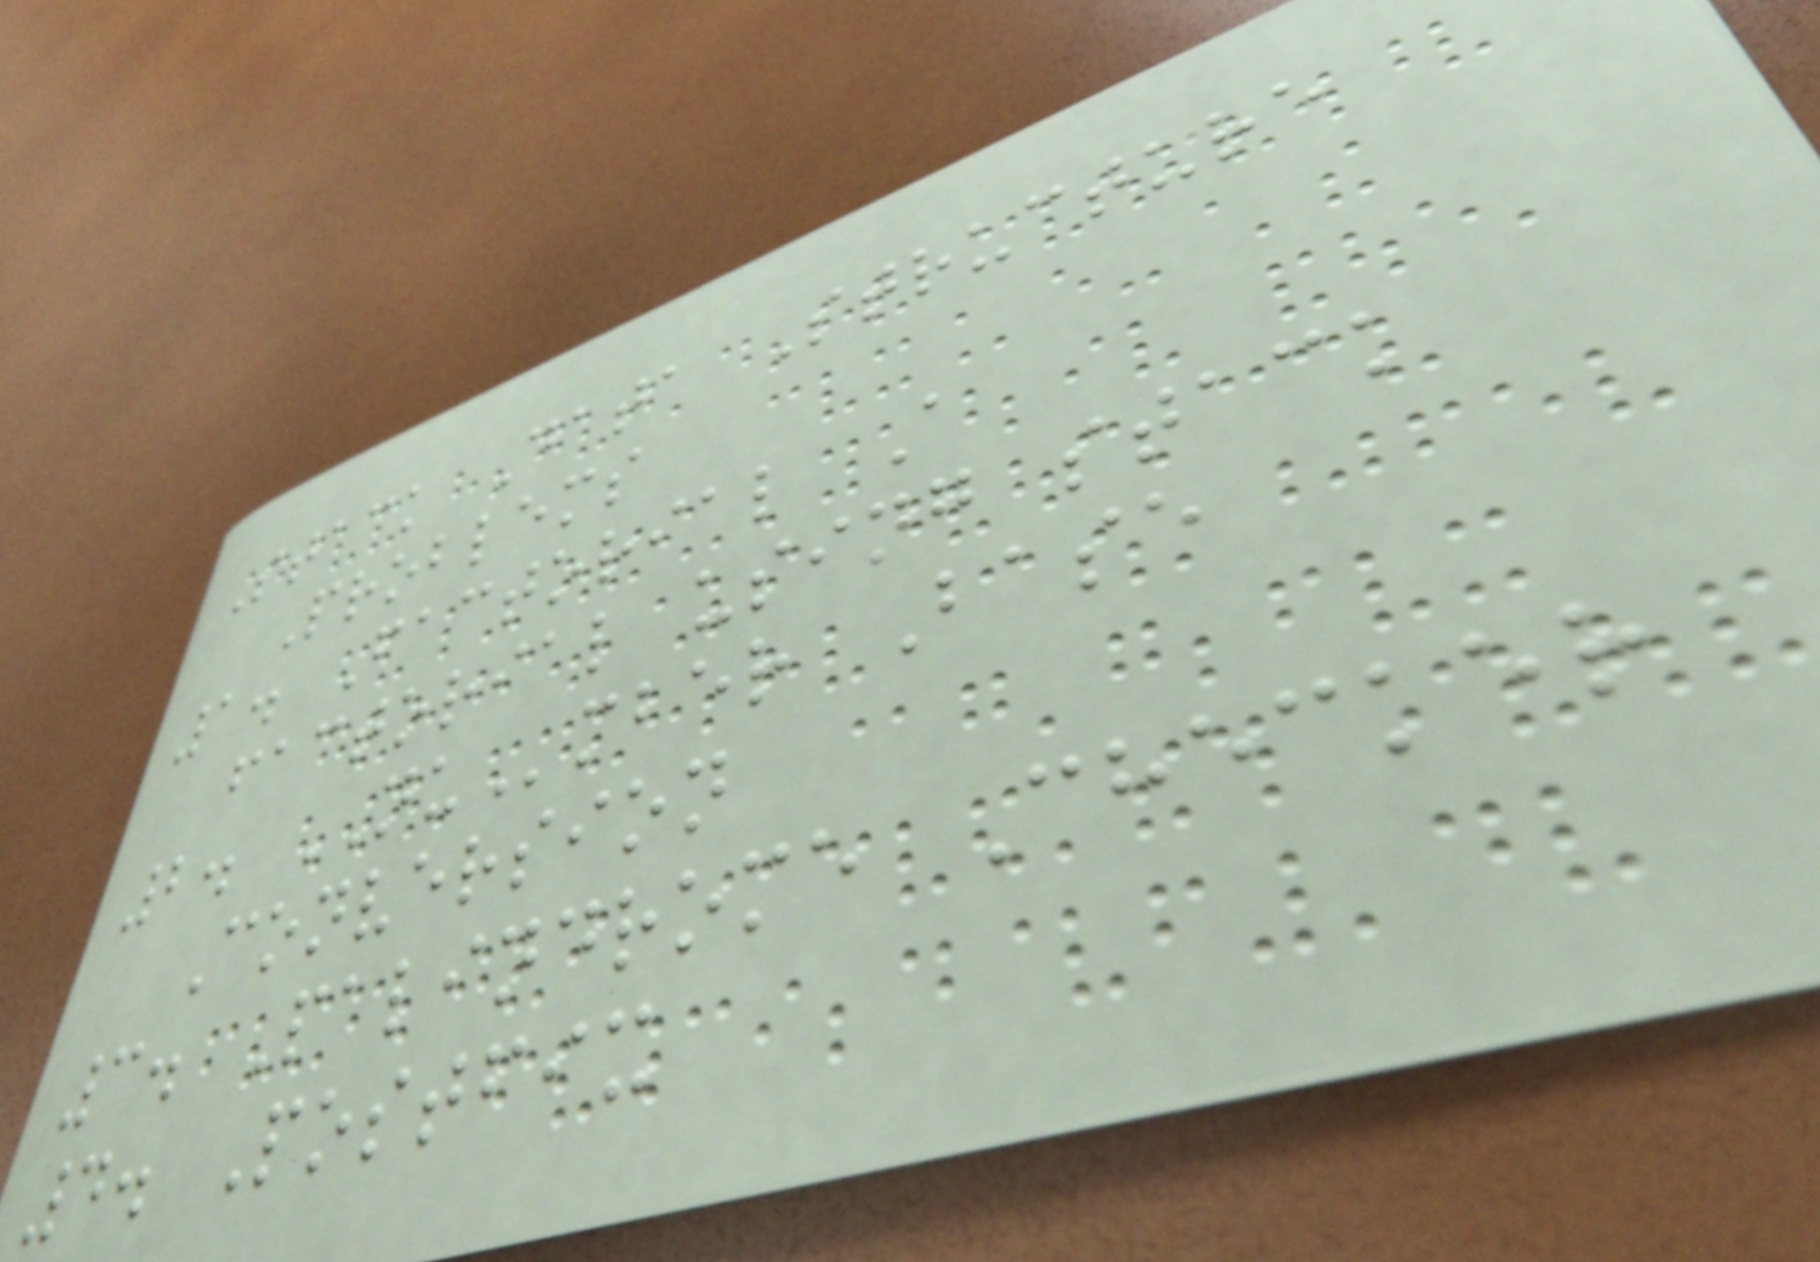Stack Data Structure
Problems
1. Factorial A
factorial using stack
2. NUmber Base
Conversion
3. Palindrome Checker
4. Postfix
